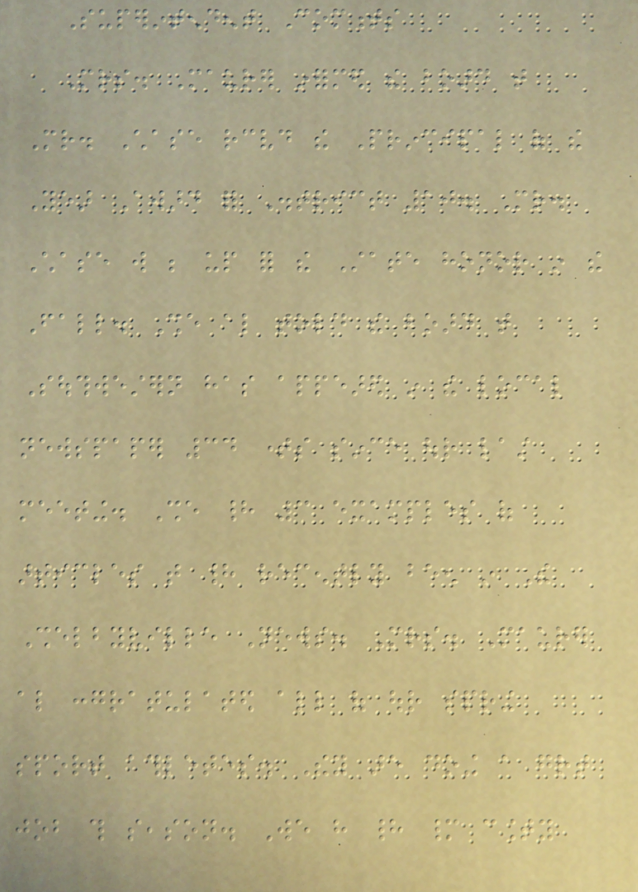Superintendent Comments
Mrs. Maurer informed the board that
Mr. Chase received the Principal of the
Year Award for District 10. Mr.
Chase will be up for the State honor in the
Fall. She also told the board that
Southwestern has appeared in the local
newspaper 34 times since our last
meeting. She had 3 examples of
articles that had recently been in The
Shelbyville News. Mrs. Maurer
also congratulated all of our spring
sport athletes. They are doing a great
job this season. We have had many county
